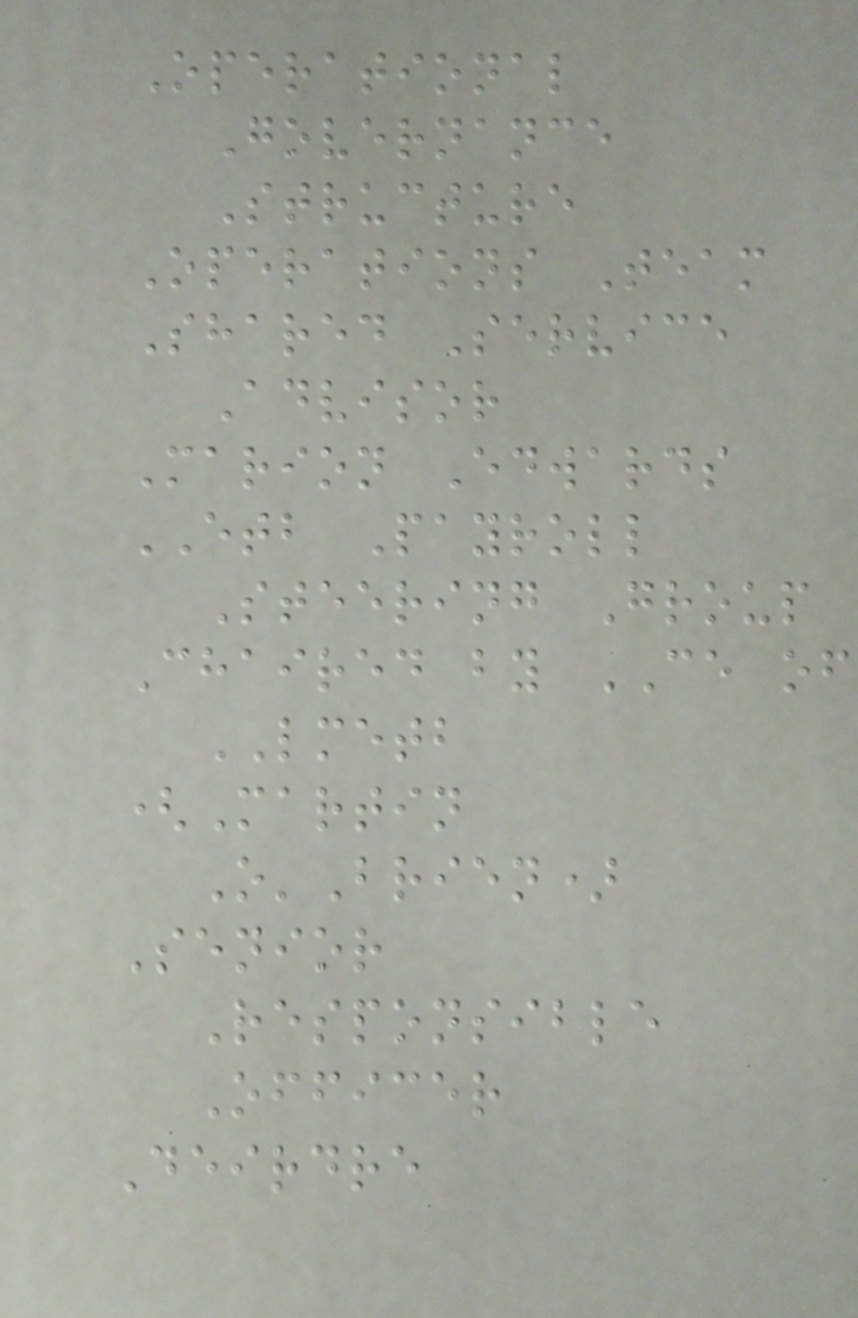Operational
Governance
Structure
Operations Team
Shared Service
Advisor
Marion Edwards
ETB Payroll
Steering Group
Chaired by CE of
LMETB
(Martin
O'Brien)
Senior
Responsible
Officer
Deirdre
